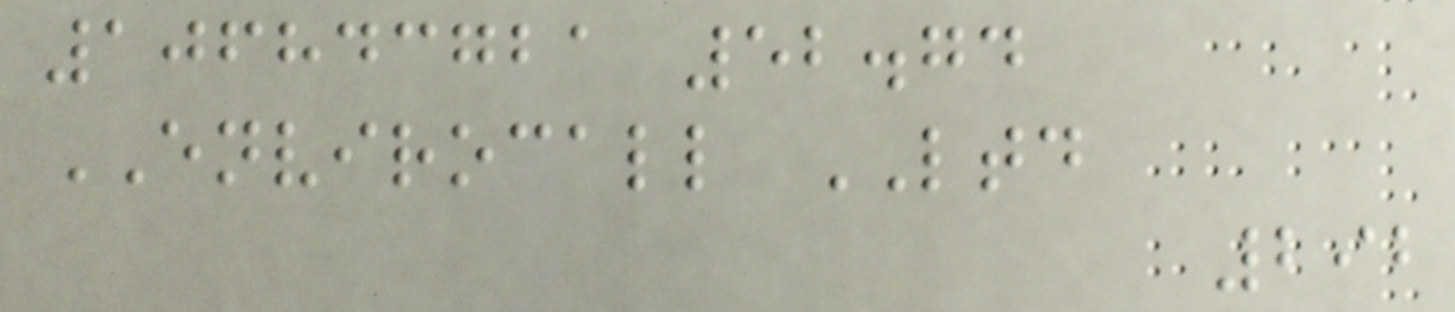106843721 52.74
ENVIROCALL LTD
292
